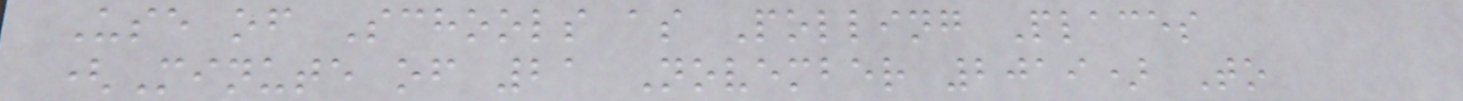Use of Schools as Polling Places
(Minute of 21 November 2019) To
